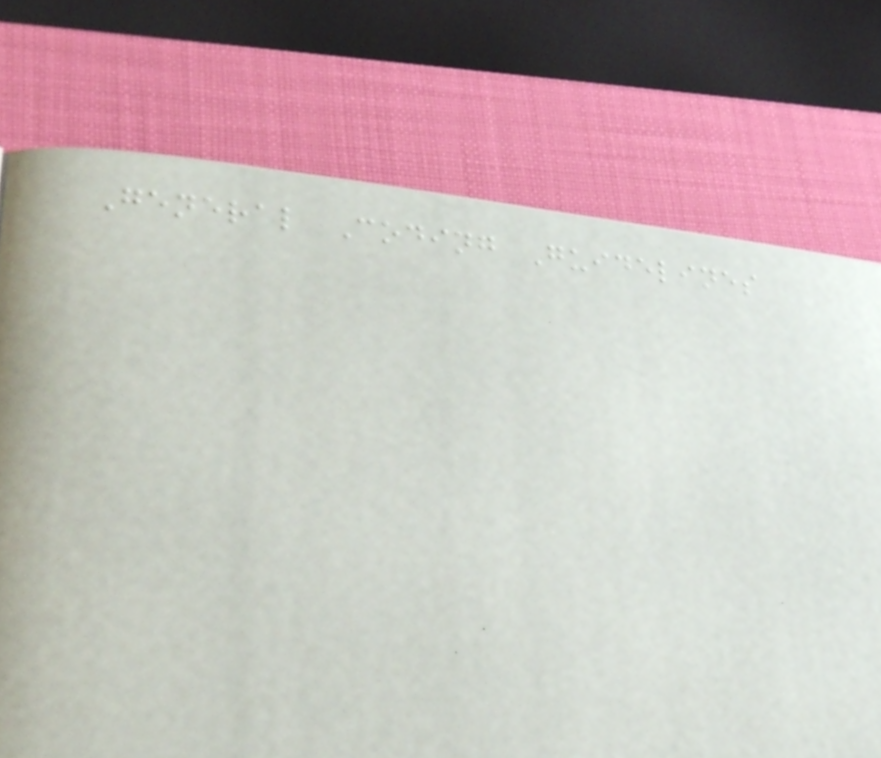General Coding Guidelines
